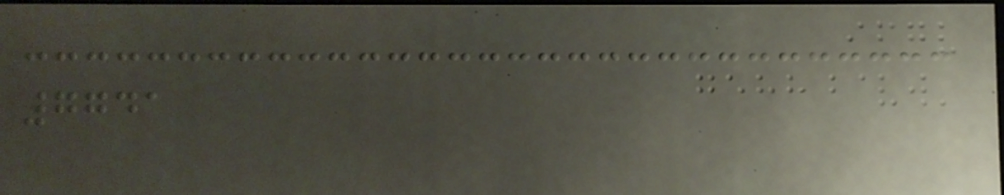7741
